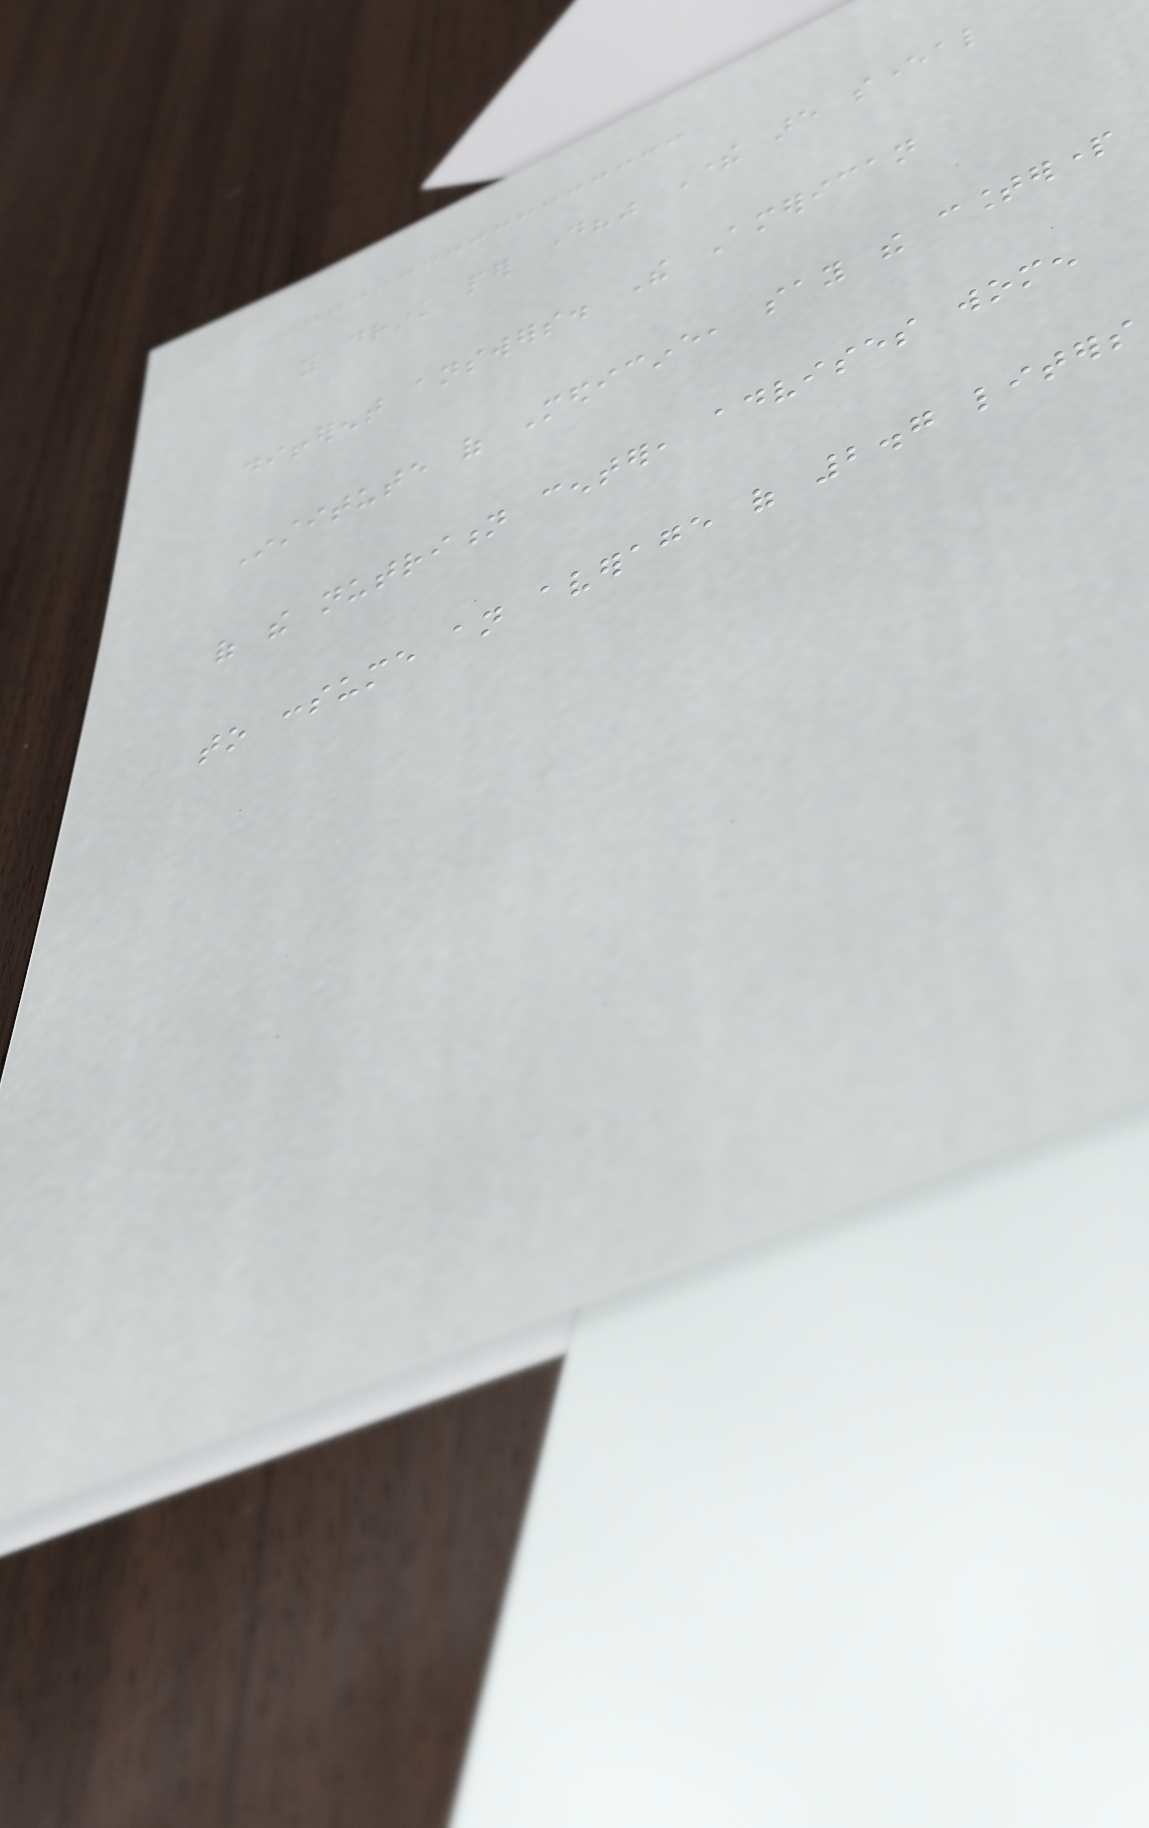you drink per day?" There are several
different answers. The American
Institute of Medicine, say the counterpart
of the nutrition center, advises women
to consume an average of 2.7 liters
